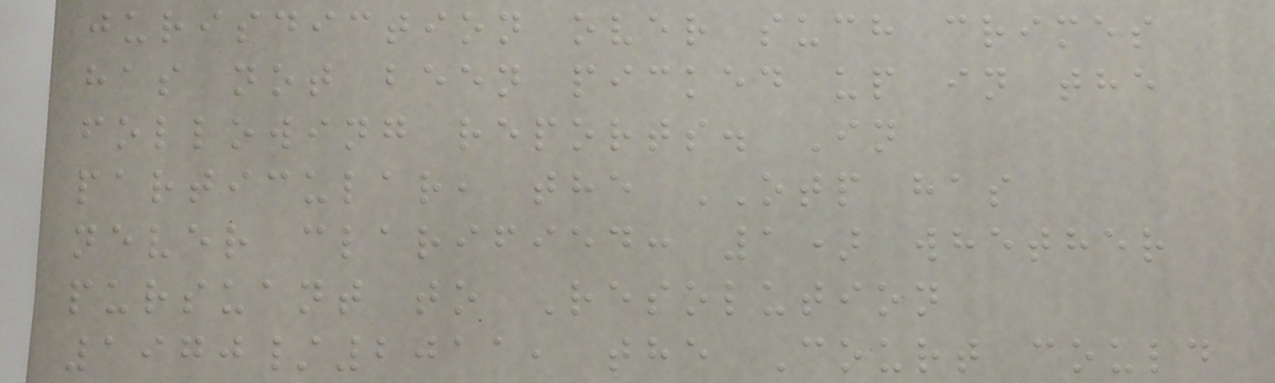jurisdiction over such crimes
has not been picked up in the
following reports. In
particular, the OTP has
never clarified: 1) whether
pursuant to Resolution
1970/2011, the Court could
